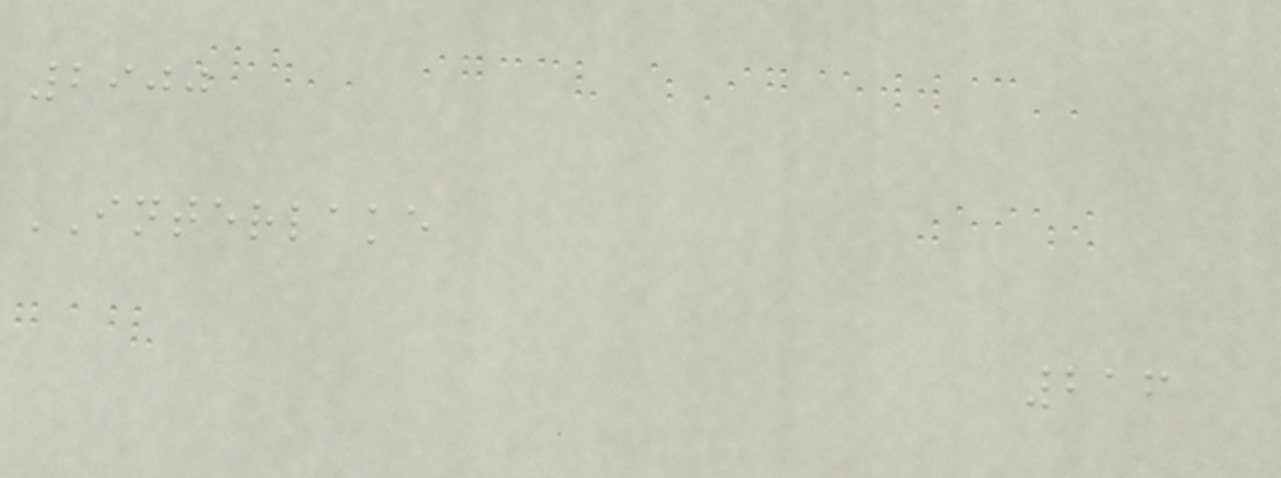2900
INTERLAKE
216
